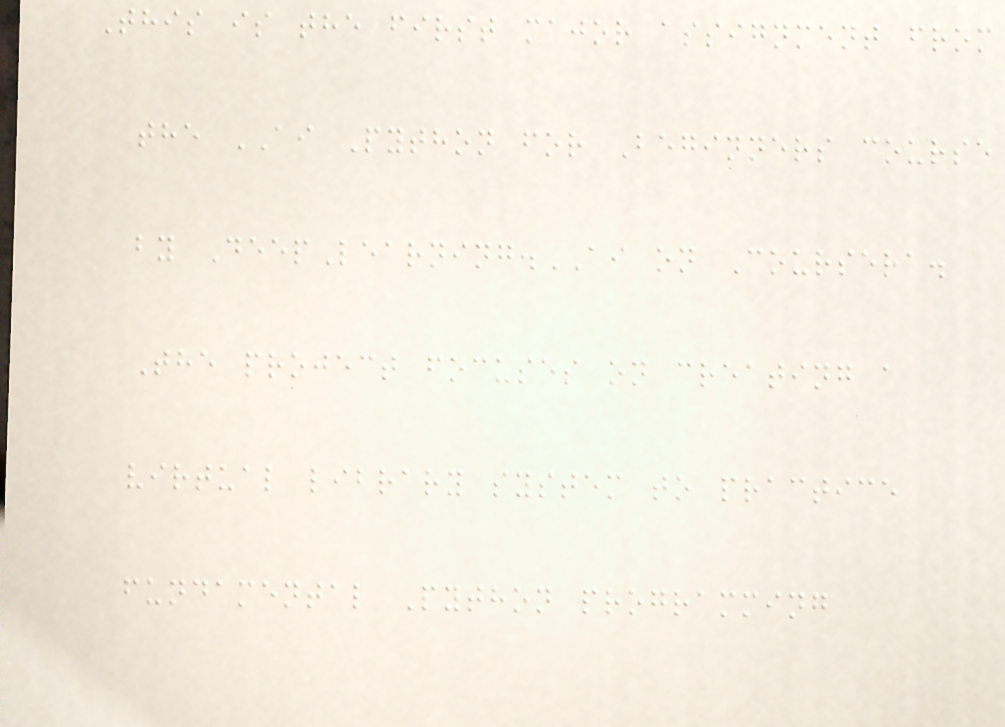This is the first major assignment from
the AI Python for Beginners course
by DeepLearning.AI on Coursera.
The project focuses on creating a
virtual library system to practice
fundamental Python programming
